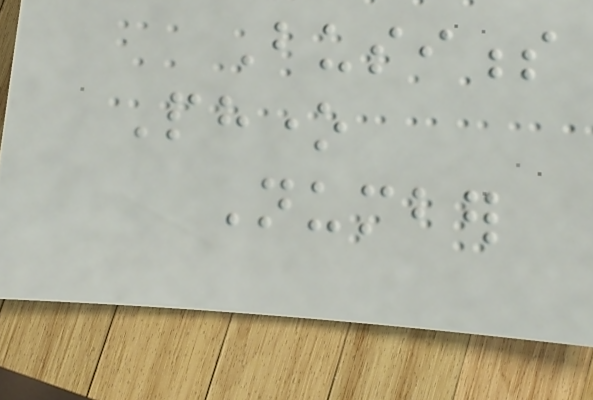Business
Phone
Number
